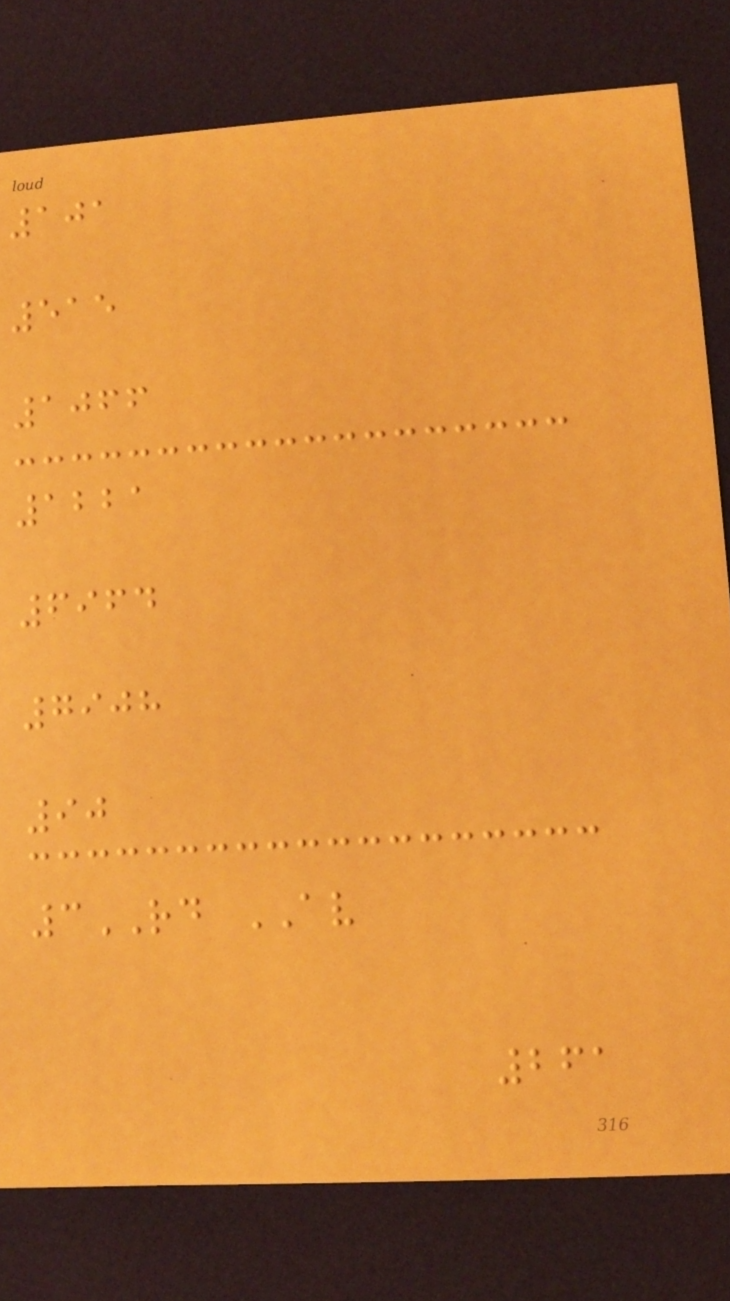101
515
1066
1221
6964
7908
90
3RD AV
261
